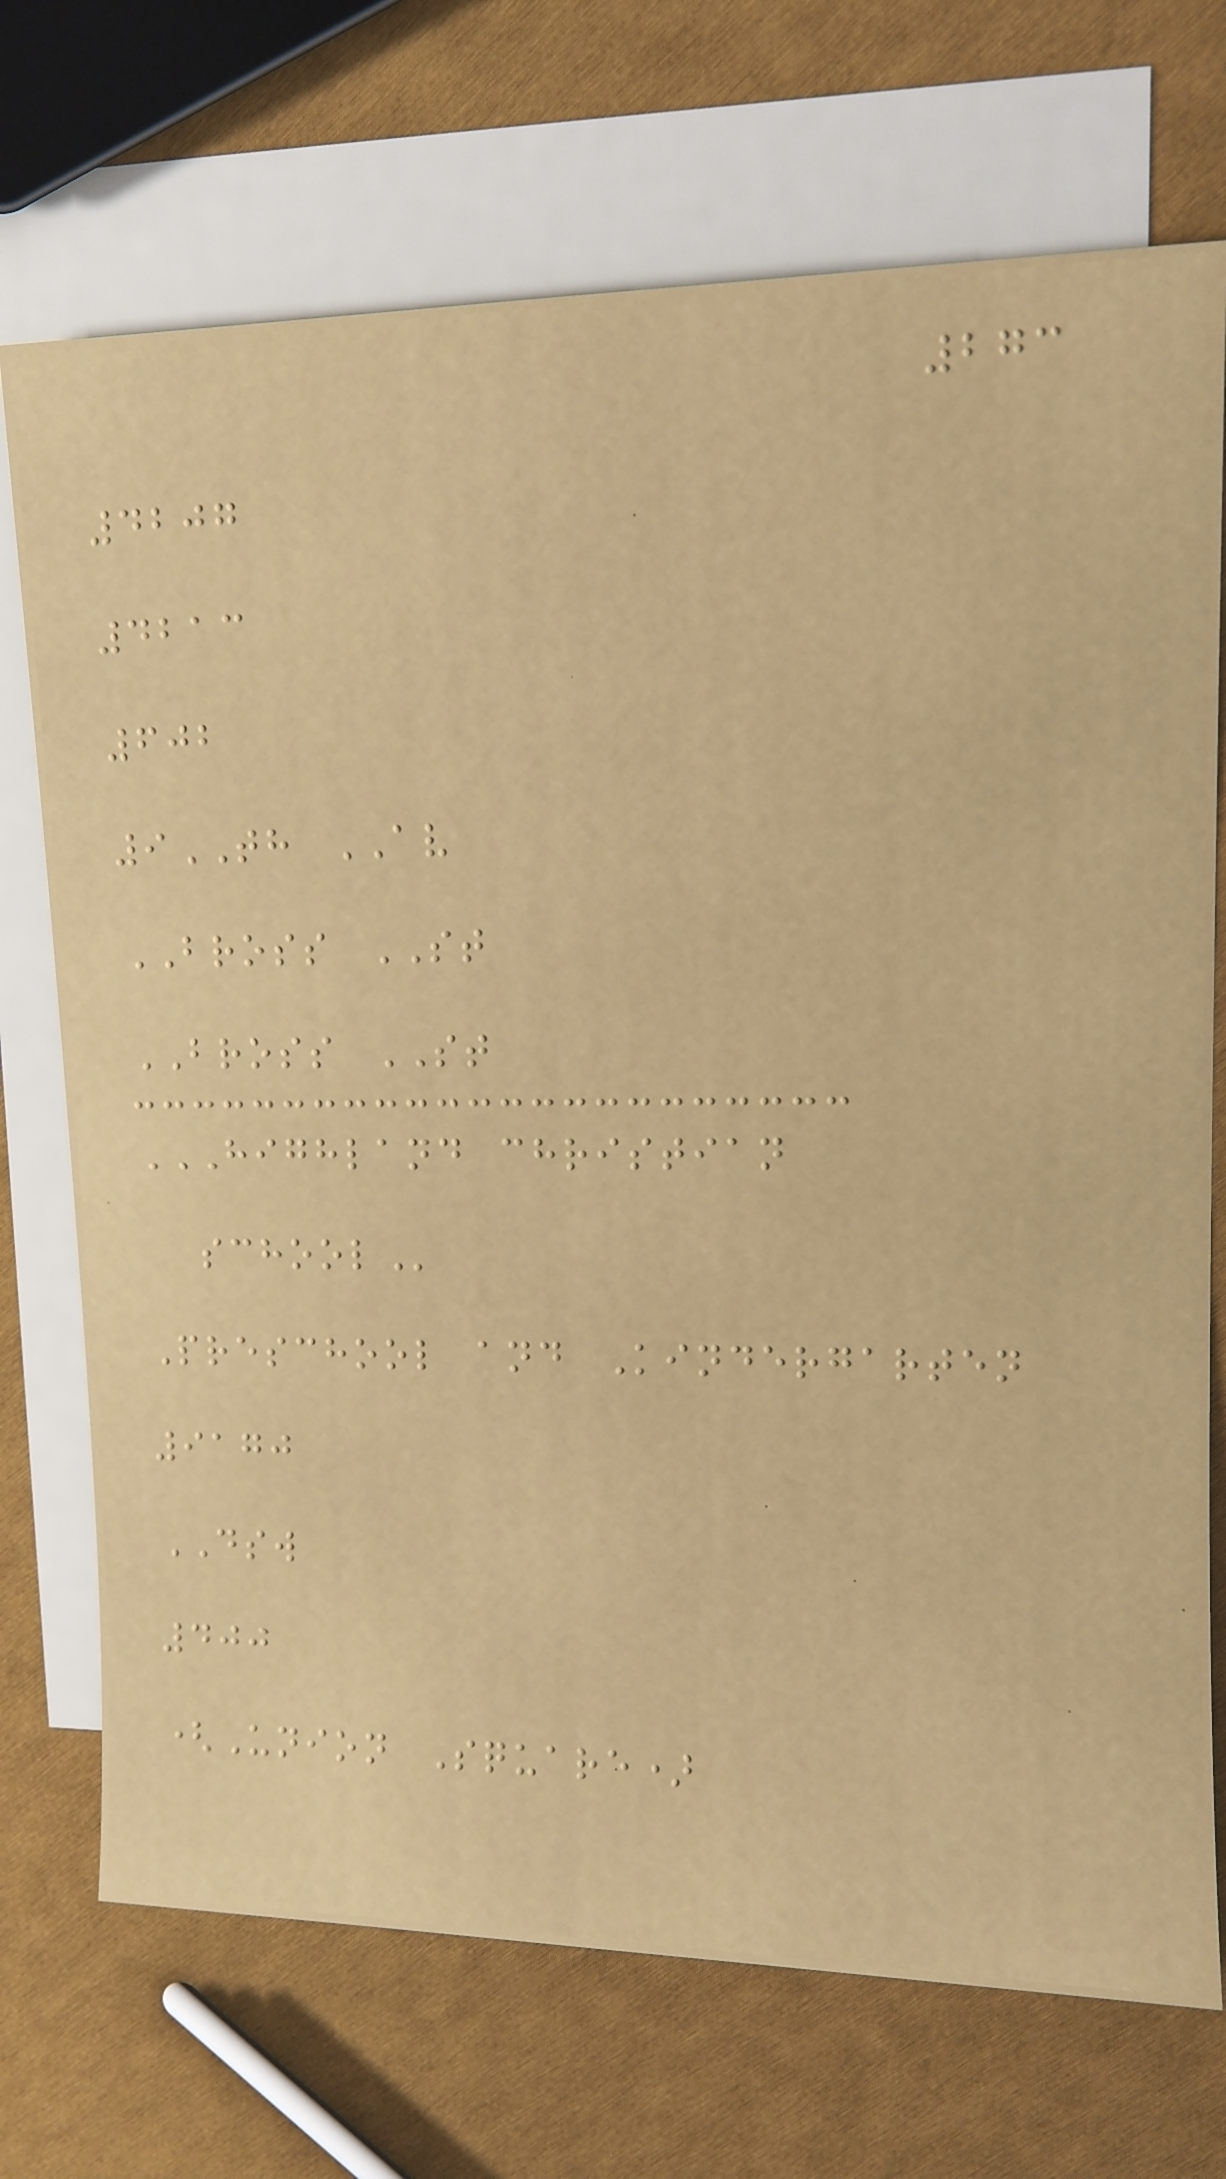273
4207
4213
602
9TH AV
BROSS ST
BROSS ST
HIGHLAND CHRISTIAN
SCHOOL
Preschool and Kindergarten
9170
DSW
400
(Union Square)
